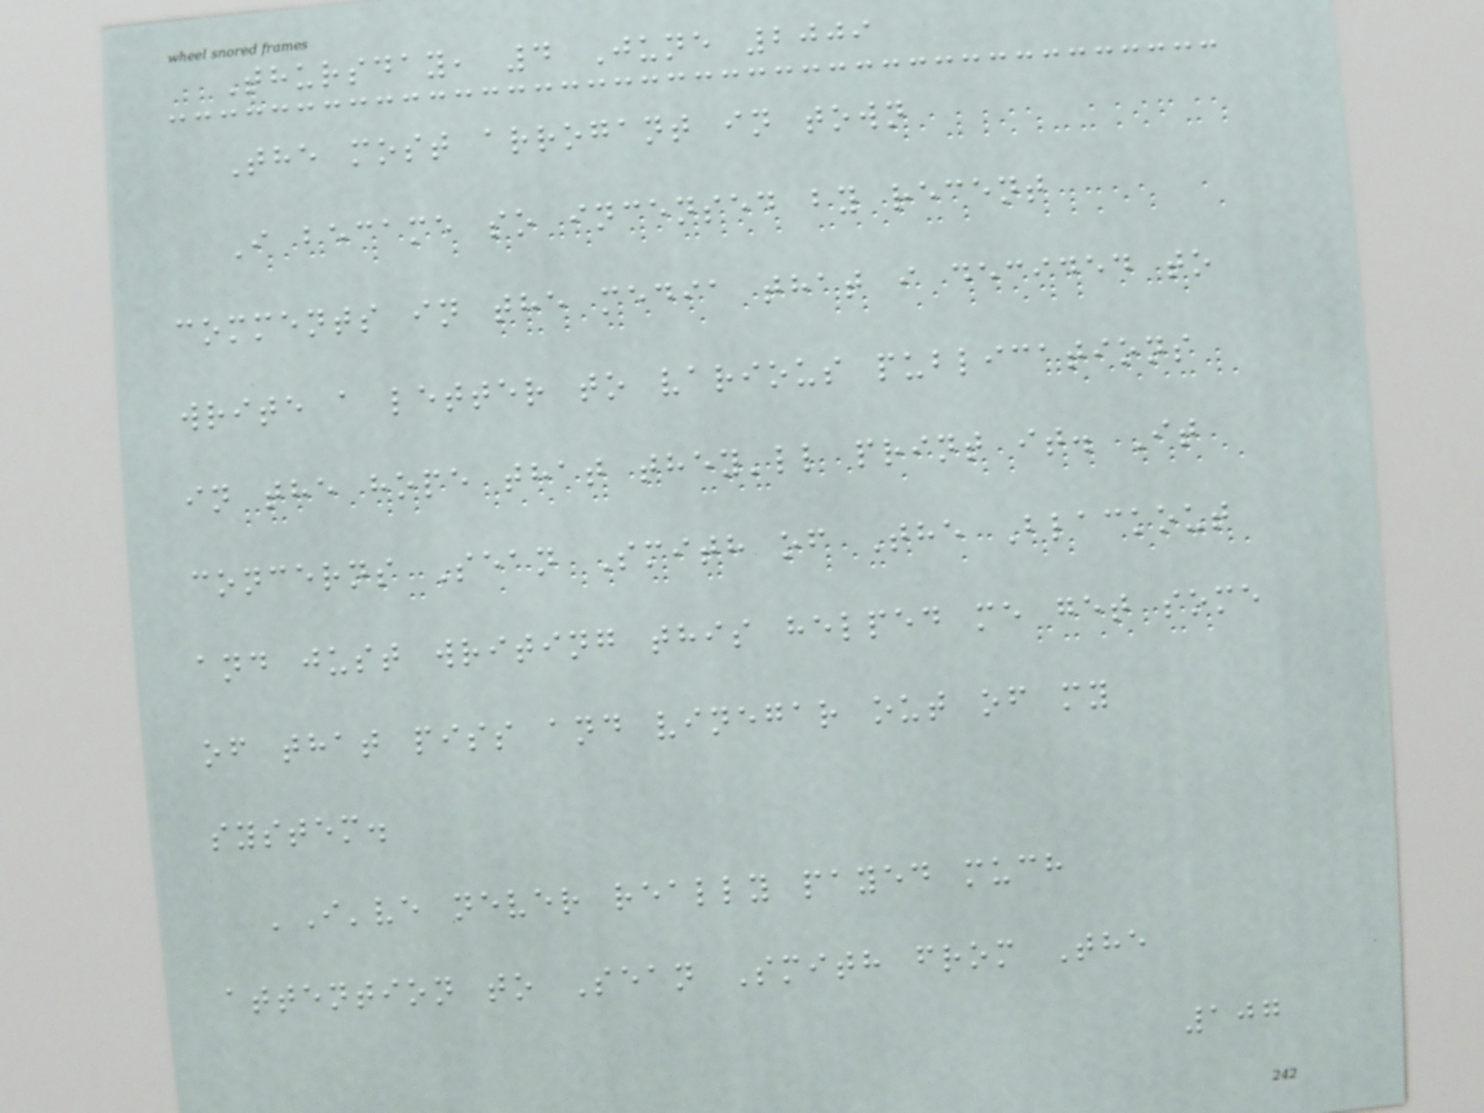Thursday, 4 June 2009
The most arrogant in town
I became so incensed by recent
comments in the media that i decided to
write a letter to various publications
in the hope that they'll print it. It
concerns Sean Smith of The Blackout
and just writing this helped me get some
of that piss and vinegar out of my
system.
'I've never really payed much
attention to Sean Smith from The
107
